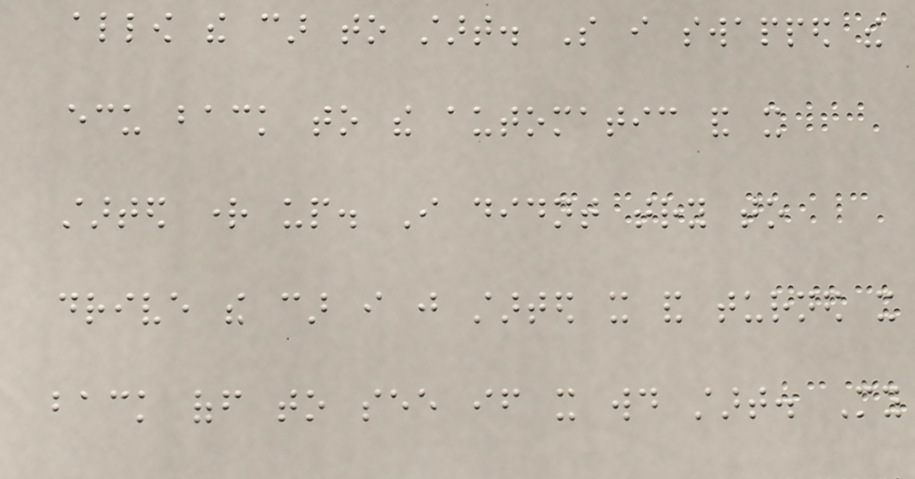allow the car to start. So i swapped the
ecu back to the automatic and it
started right up. I didnt try to
drive the car i just started it and turned it
back off to see if it would start. My
